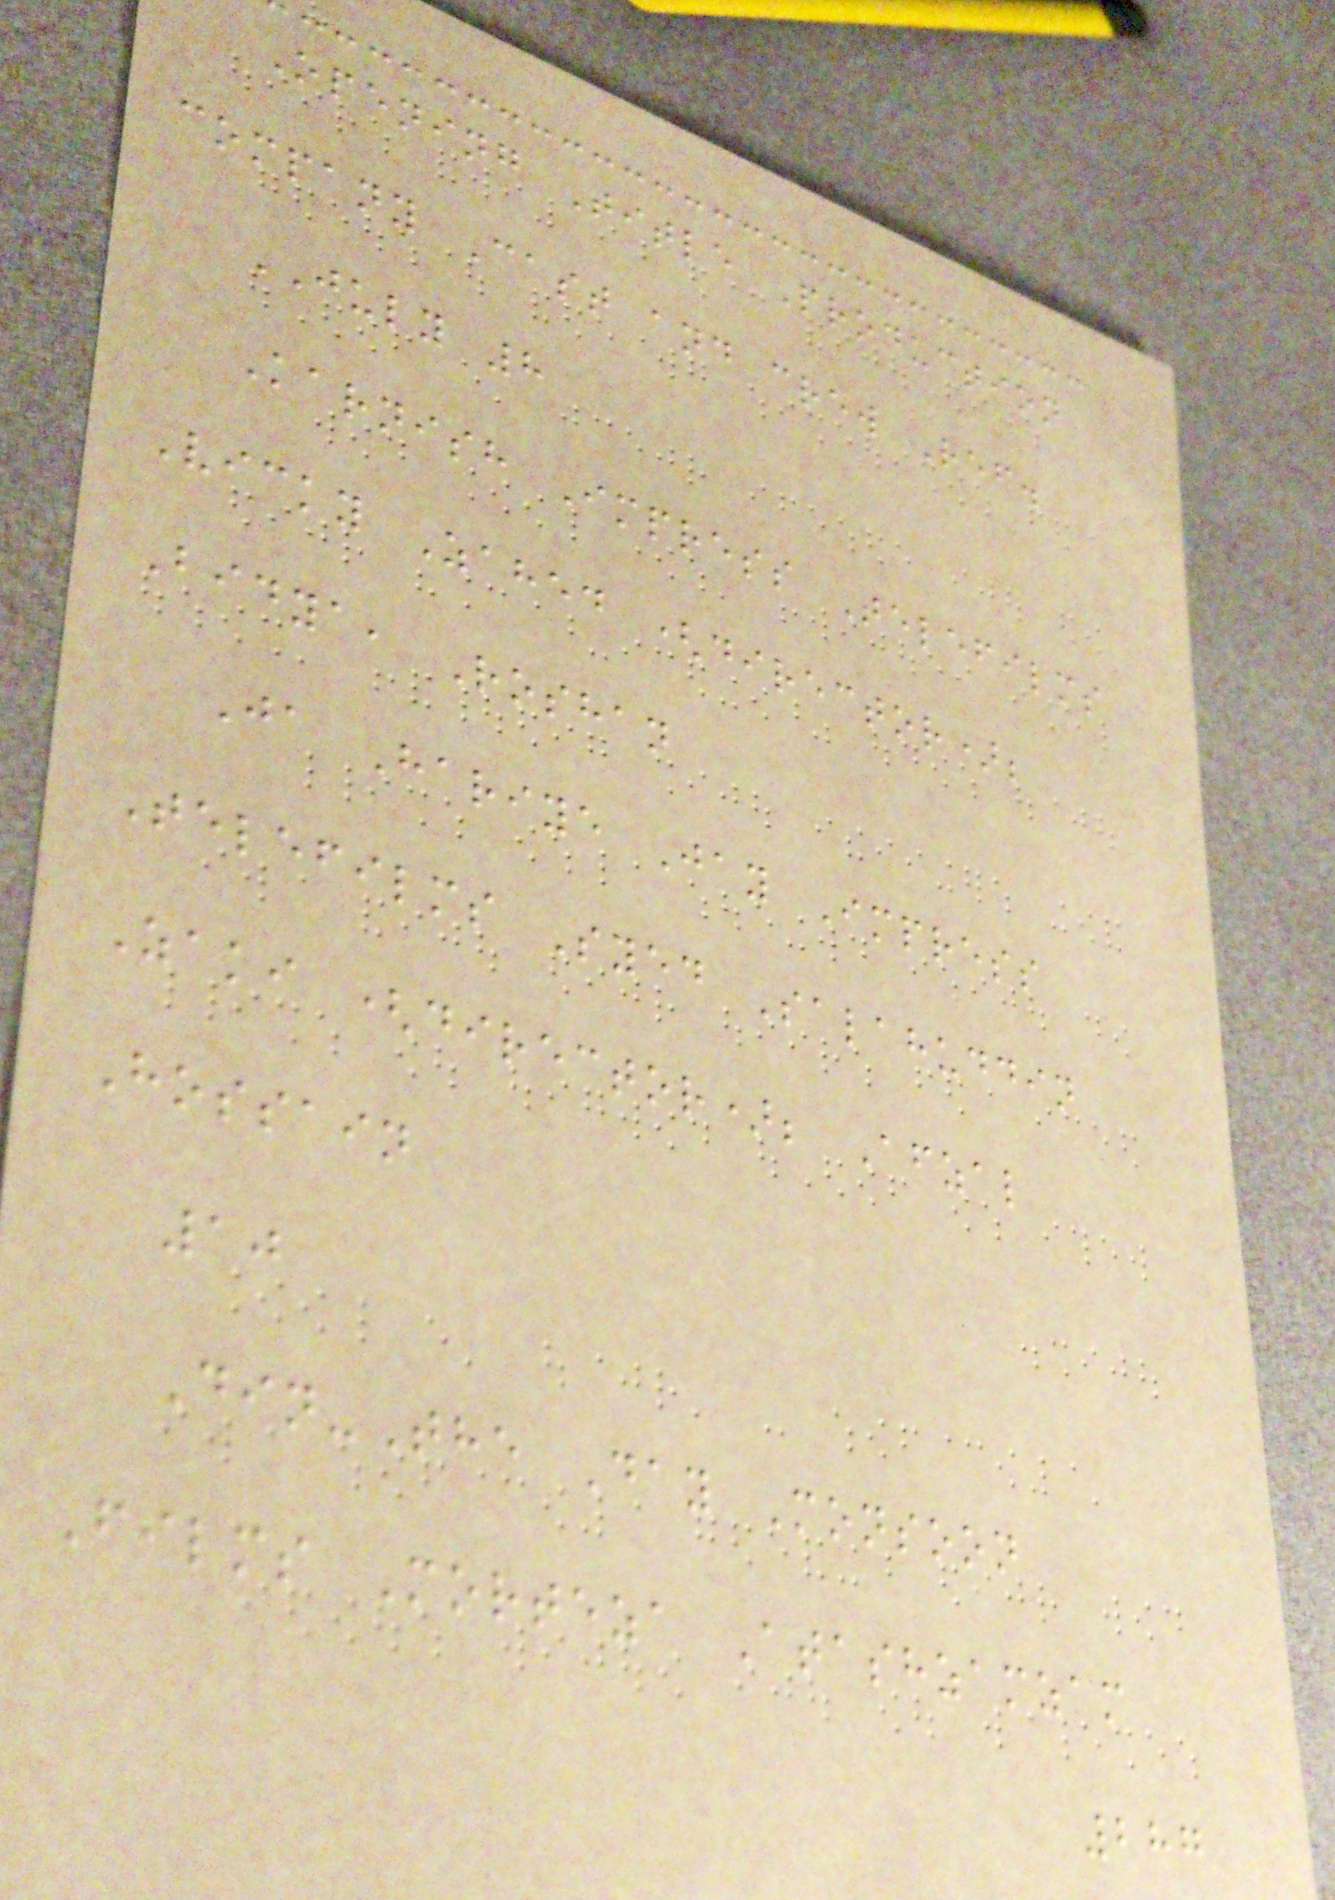Opening Title Production
company Cast and crew Ref.
JULY 8
Karnish Impress Telefilms
Vicky Zahed (director);
Bidya, Roshan
Ja Hariye Jay Impress
Telefilms Syed Salahuddin
Zaki (director); Afzal
Hossain
10
Din-The Day Monsoon
Films Morteza Atashzamzam
287
